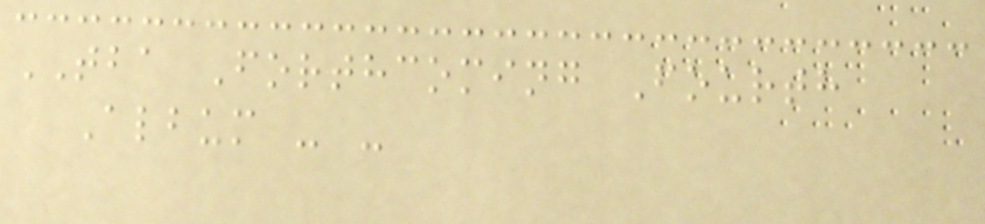TBA Forthcoming Fourth
Album - -
